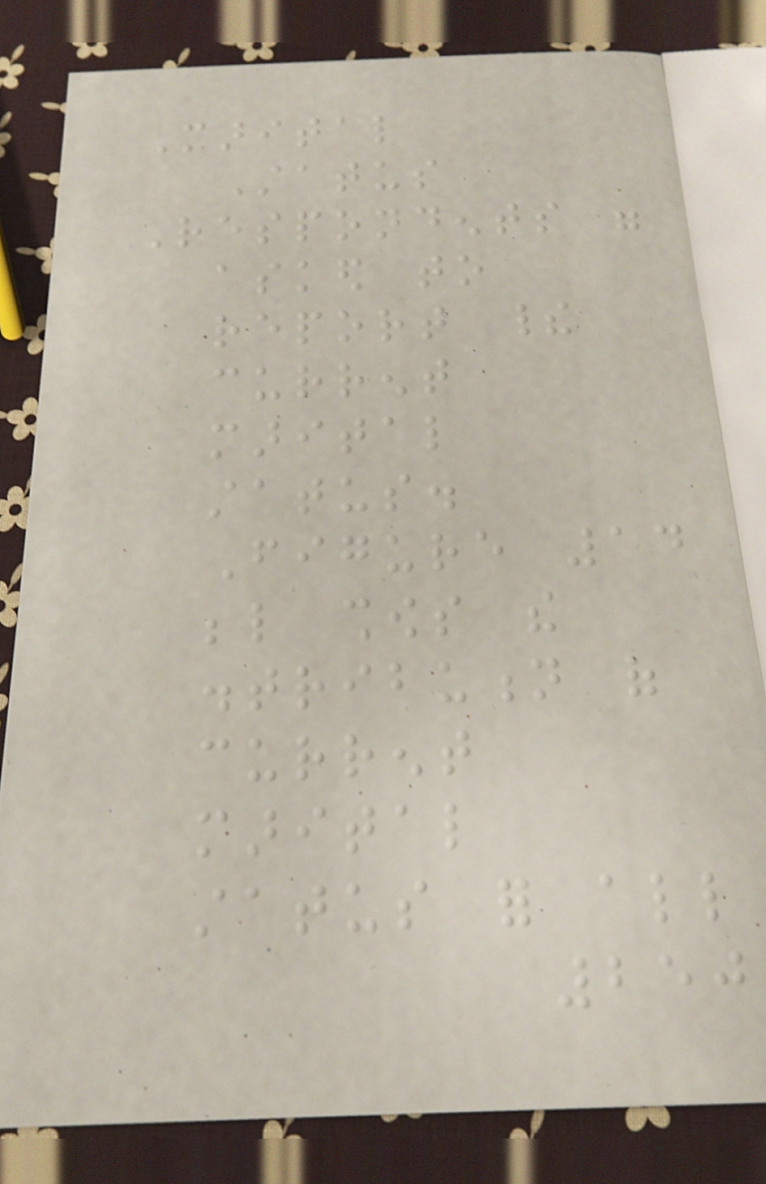Marital
Status
Respondents were
asked to
report their
current
marital
status.
Figure 14
below shows the
distribution of
current
marital
status for all
250
